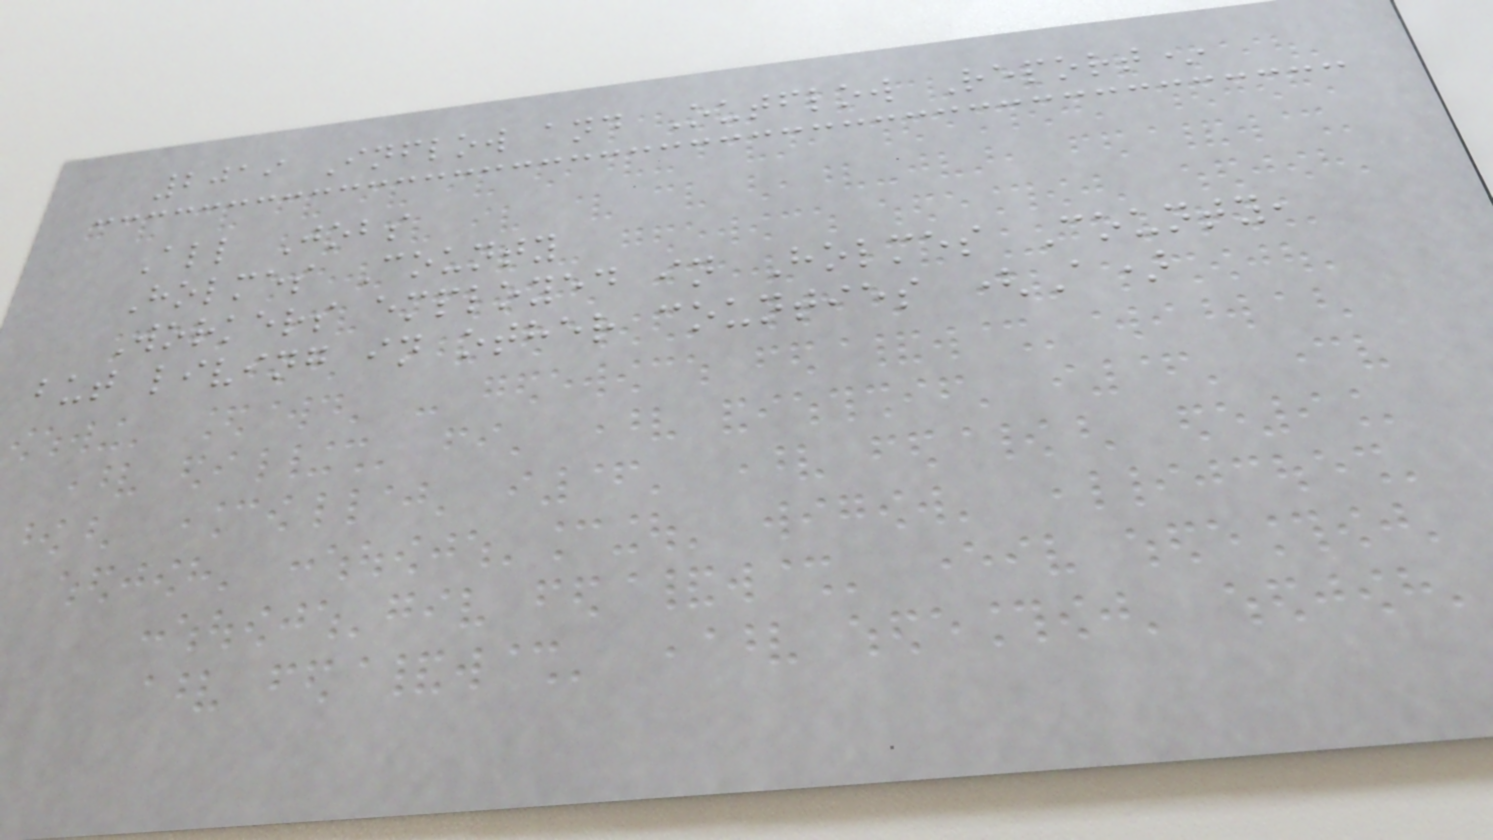2019 Inflow and Outflow Report*
All Jobs
Holmes County
Workers employed in Holmes County,
but living in other counties (A)
